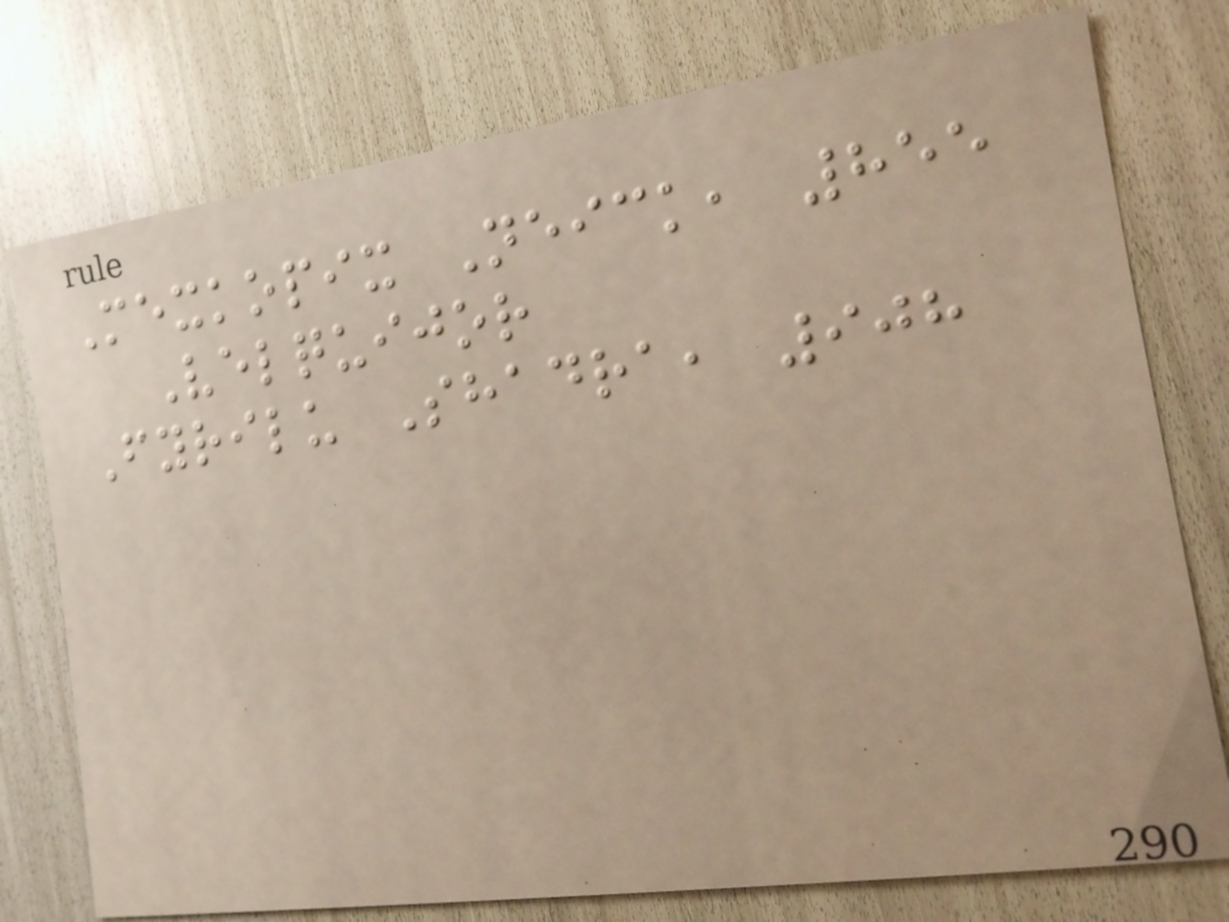Mexkopix Neick, 855
Velquijor
Fyrilu Shadra, 908
